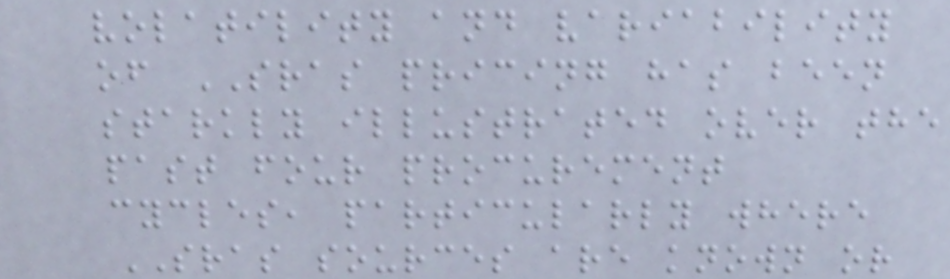volatility and variability
of SRAS pricing has been
starkly illustrated over the
past four procurement
cycles, particularly where
SRAS sources are known or
